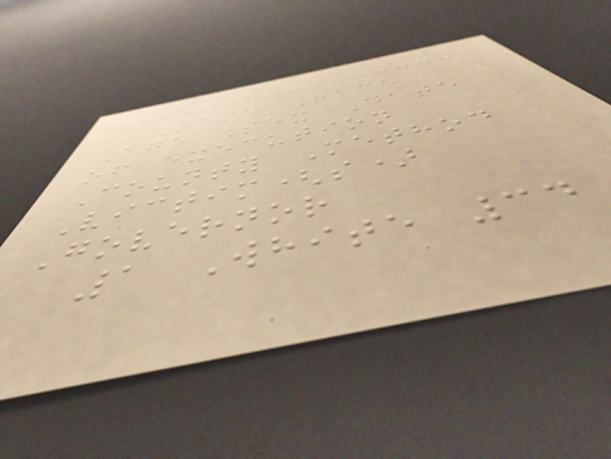Name Race
Age Sex Date
of execution
County Method
Victim(s)
Governor
1 White 34
